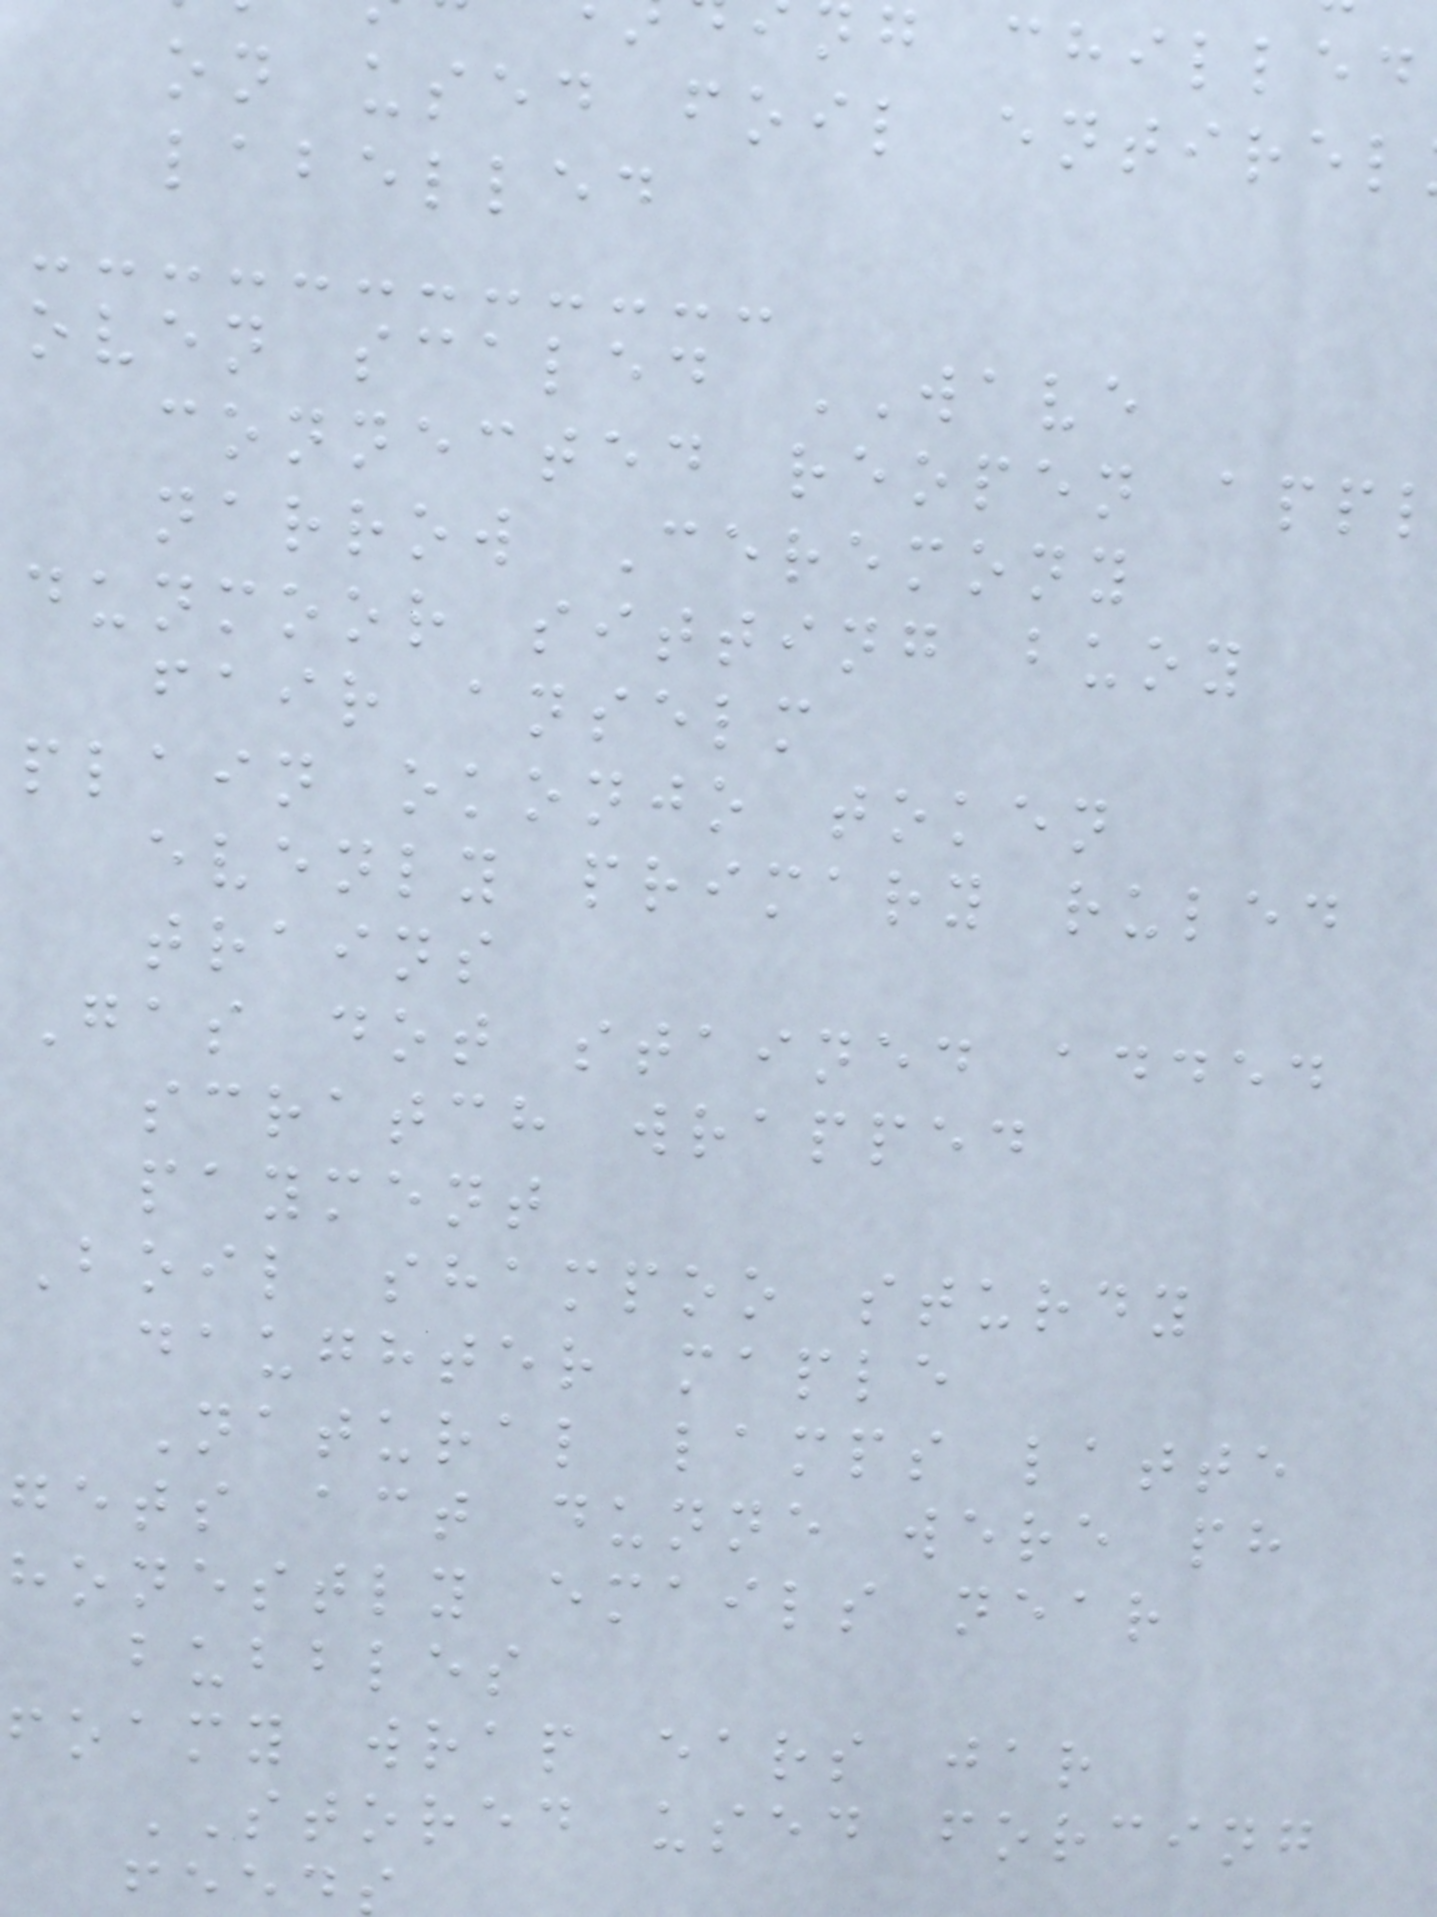g chilled
on used foil entirel
labelled
oven scaled WAVE
connected reopen appl
narrow Ceremony
dunmoor sitting buoy
fair anselm
plain okonjo token
evenly primary ruled
trains
Gas dot stained added
scratch wrapped
payment
Boil shampoo sturdy
daughter maple
Natural lamps latte
gets act dunne were ph
honestly emails near
bubbles
foamy wrap ears jar
STORED used forcing
feed
